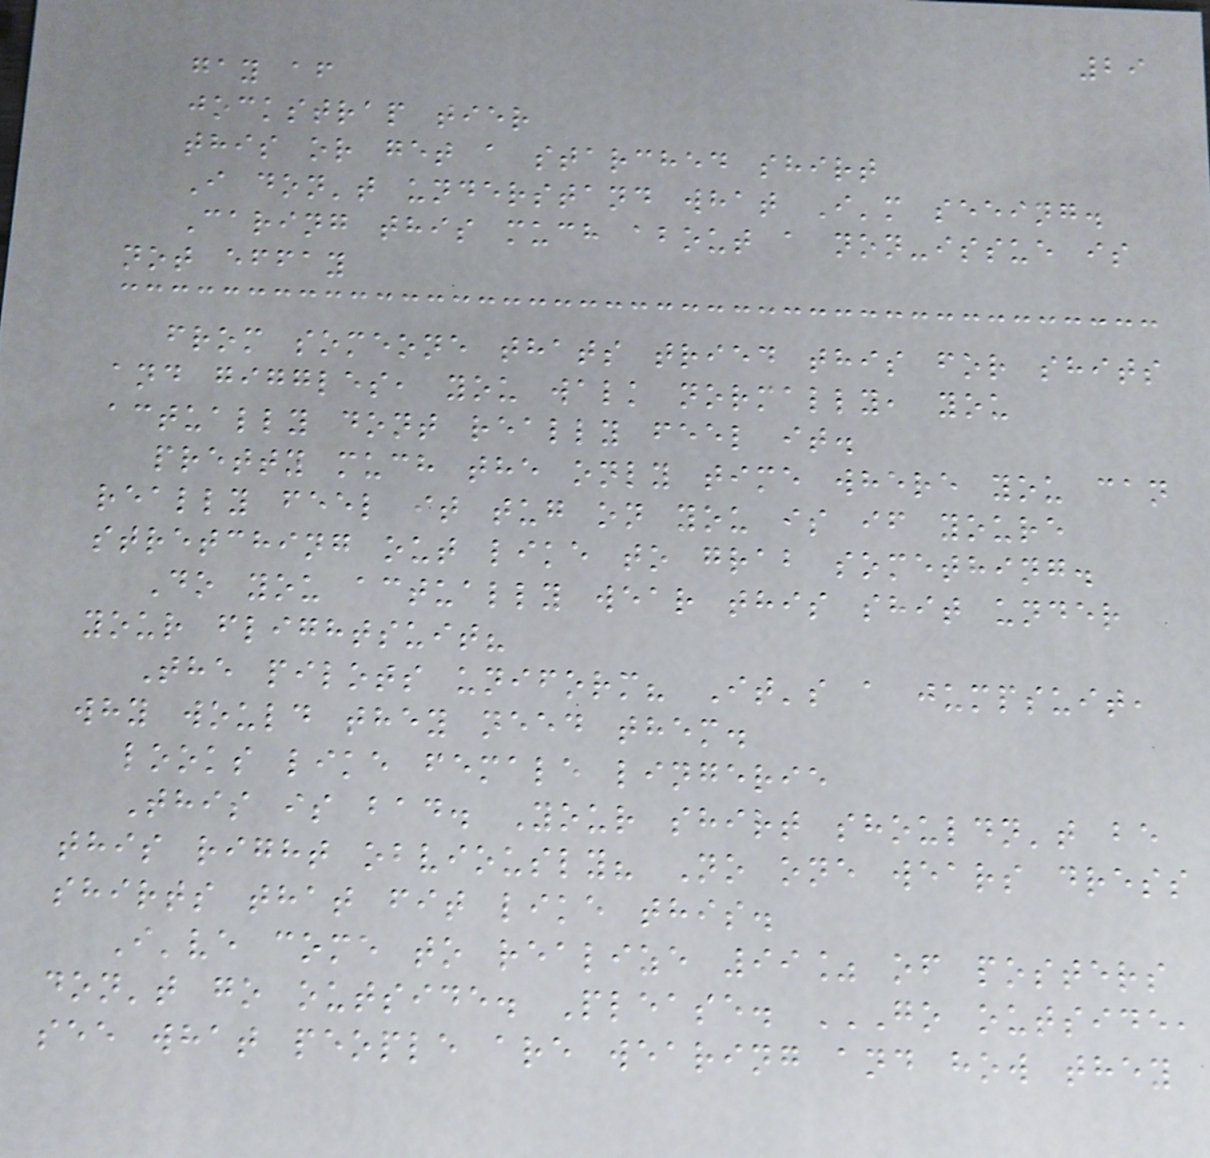29
gay af
jockstrap tier
this or get a starched shirt
I don't understand what I'm seeing.
Caring this much about a non-issue is
not effay
from someone thats tried this for shits
and giggles, you walk normally, you
actually dont really feel it.
pretty much the only time where you can
really feel it tug on you is if youre
stretching out like to grab something.
Do you actually wear this shit under
your flightsuit?
The pilots uniform? It's a jumpsuit,
why would they need them.
looks like female lingerie
This is bad. Your shirt shouldn't be
this right obviously? No one wears dress
shirts that fit like this.
I've come to realize 99% of posters
don't go outside. Please. GO OUTSIDE,
SEE WHAT PEOPLE ARE WEARING AND HOW THEY
